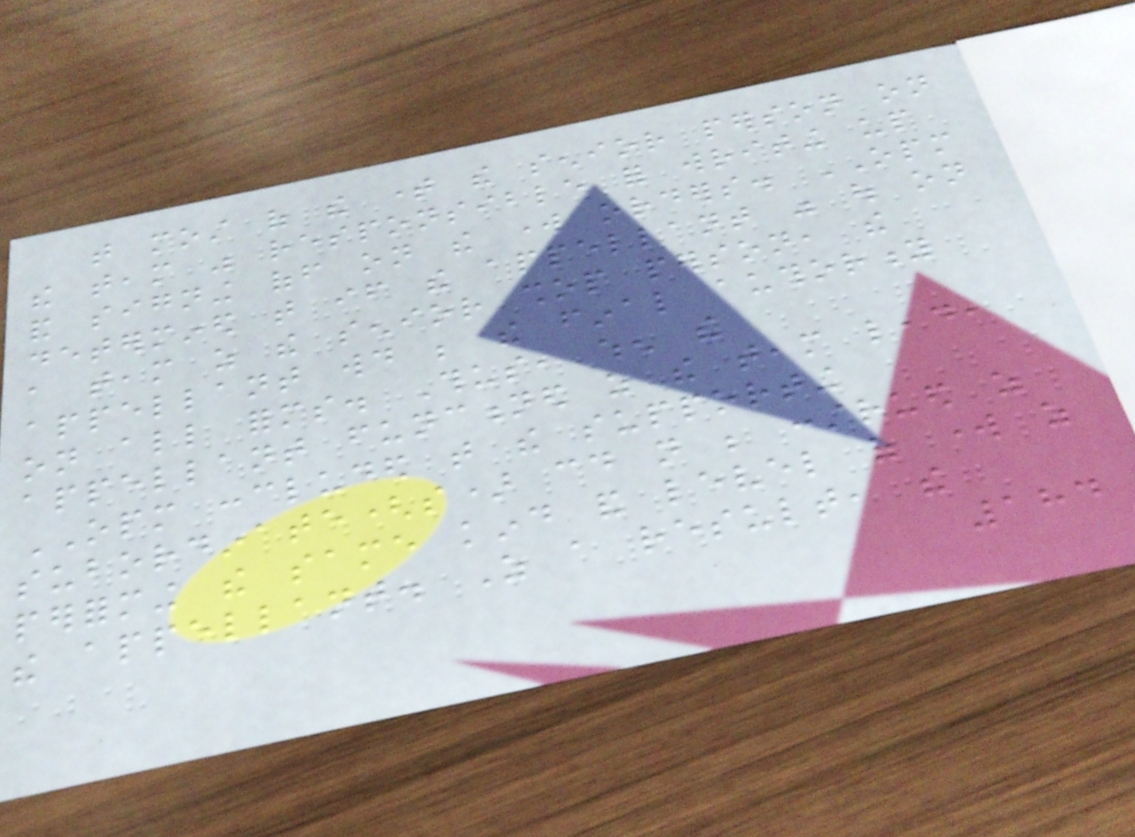that most of the time the senior person on
the team was responsible for writing up
and signing off on the work orders. OPM
determined that if the appellant was out on
a team as the senior shop person, the
appellant would be the final authority
on all forms. Thus, when the
appellant functioned as the team lead,
OPM concluded that the supporting
subordinate(s) could not be construed as
performing the same kind and level of work as
the appellant. As a result, the
184
